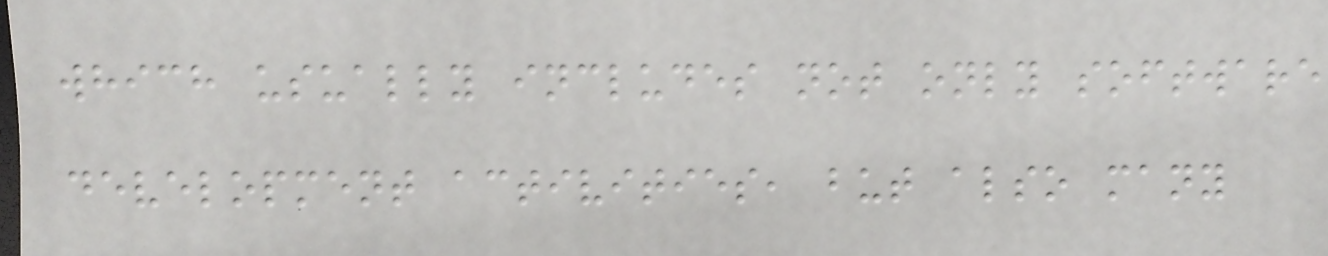which usually includes not only software
development activities, but also many
